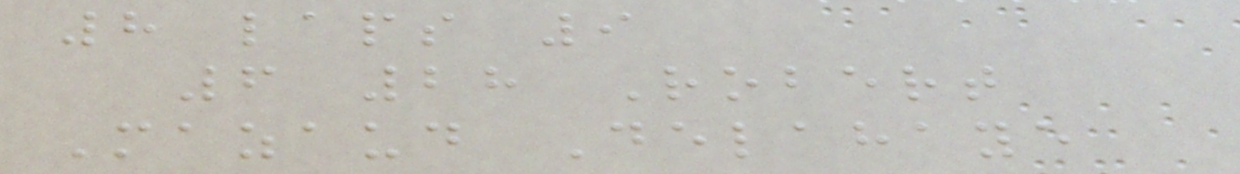8 laps 9
6 28 Robert
Mazaud Delahaye
